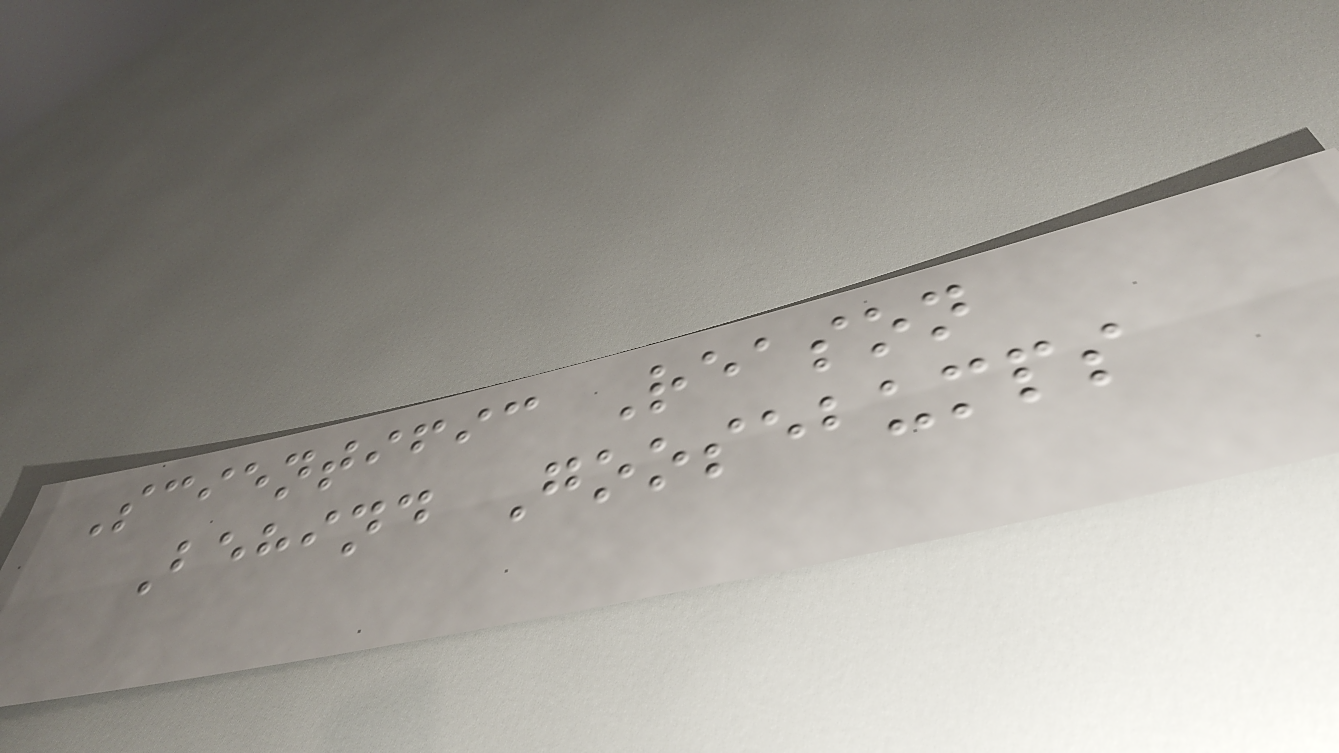Scientific Reason
Behind Goosebumps
